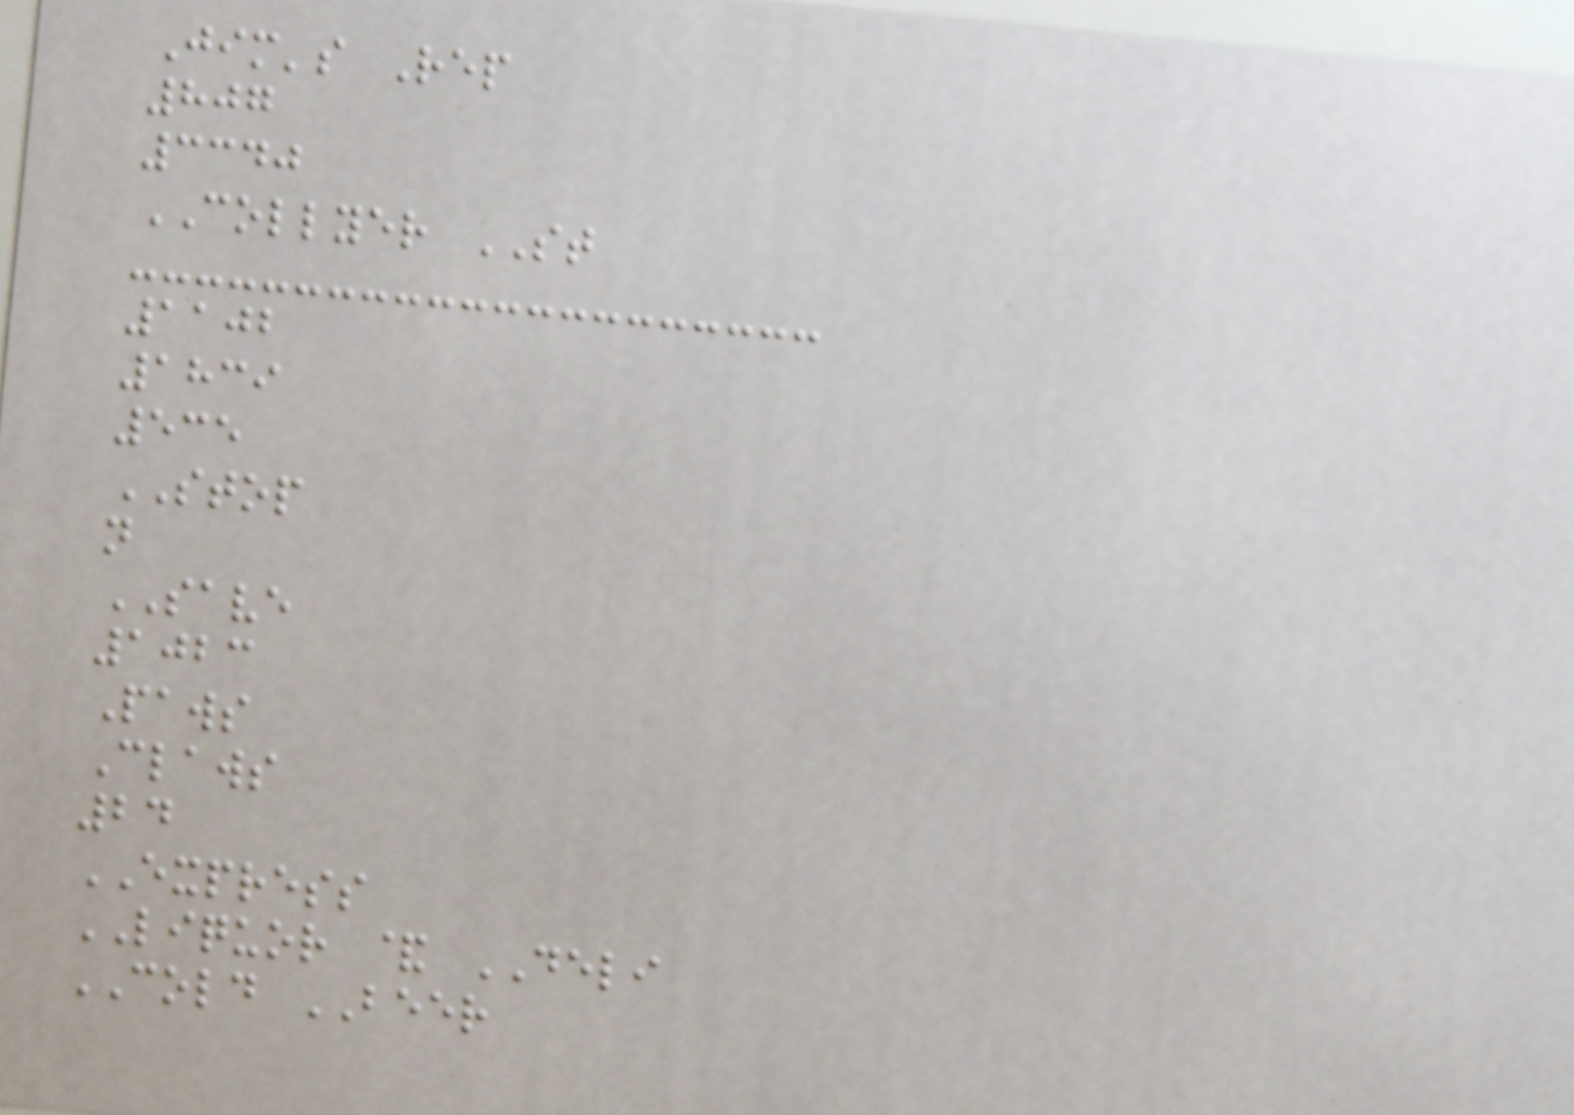Jim's Rep
807
3340
COLLYER ST
1102
1839
535
STOP
n
SAVE
1023
Paws
Claws
24
EXPRESS
LIQUOR & DELI
COLD BEER
